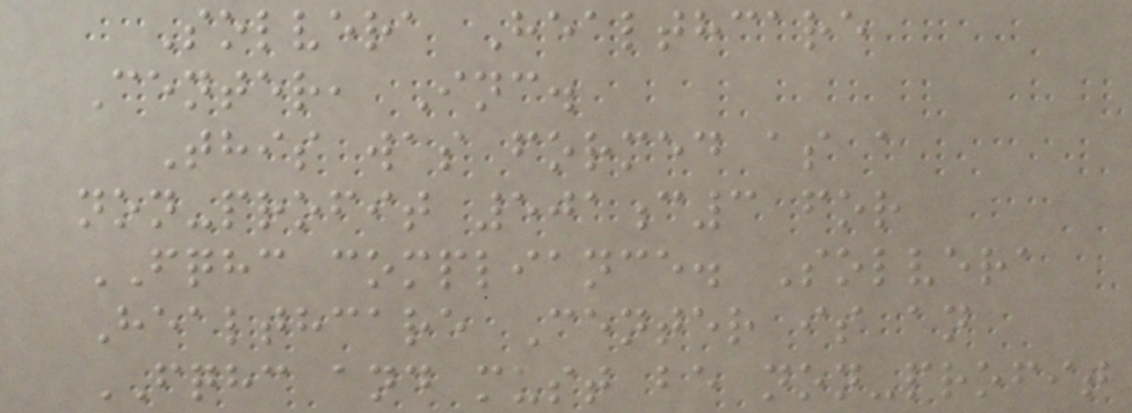Solvera Healthcare
Center, Inc.
This was formed as a
non-profit 501c3 for
FQHC compliance. Solvera
Healthcare Center is an
FQHC and must be non-profit
